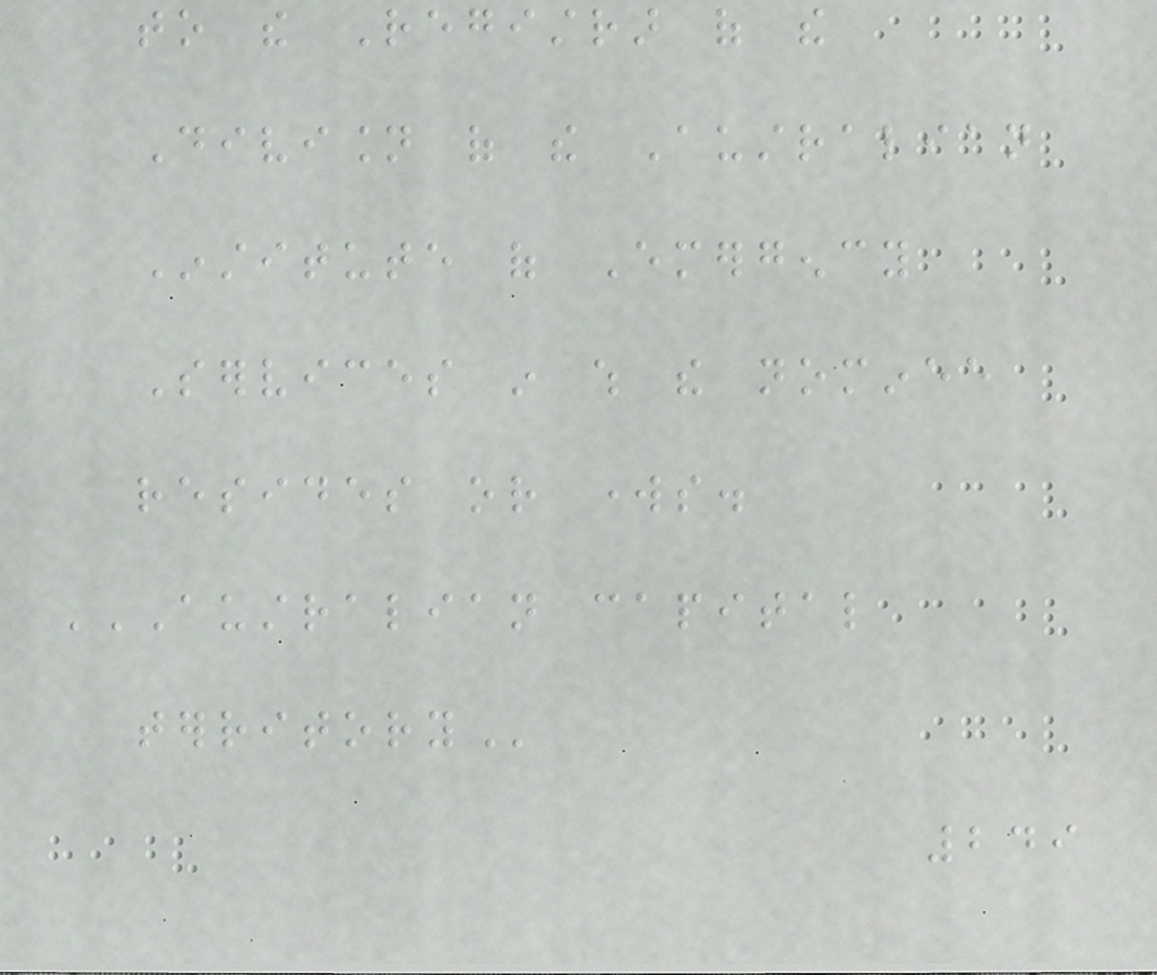to the Registrar of the
Division of the Australian
Institute of Emergency
Services in which the nominee
resides or works.
AUSTRALIAN CAPITAL
TERRITORY
249
